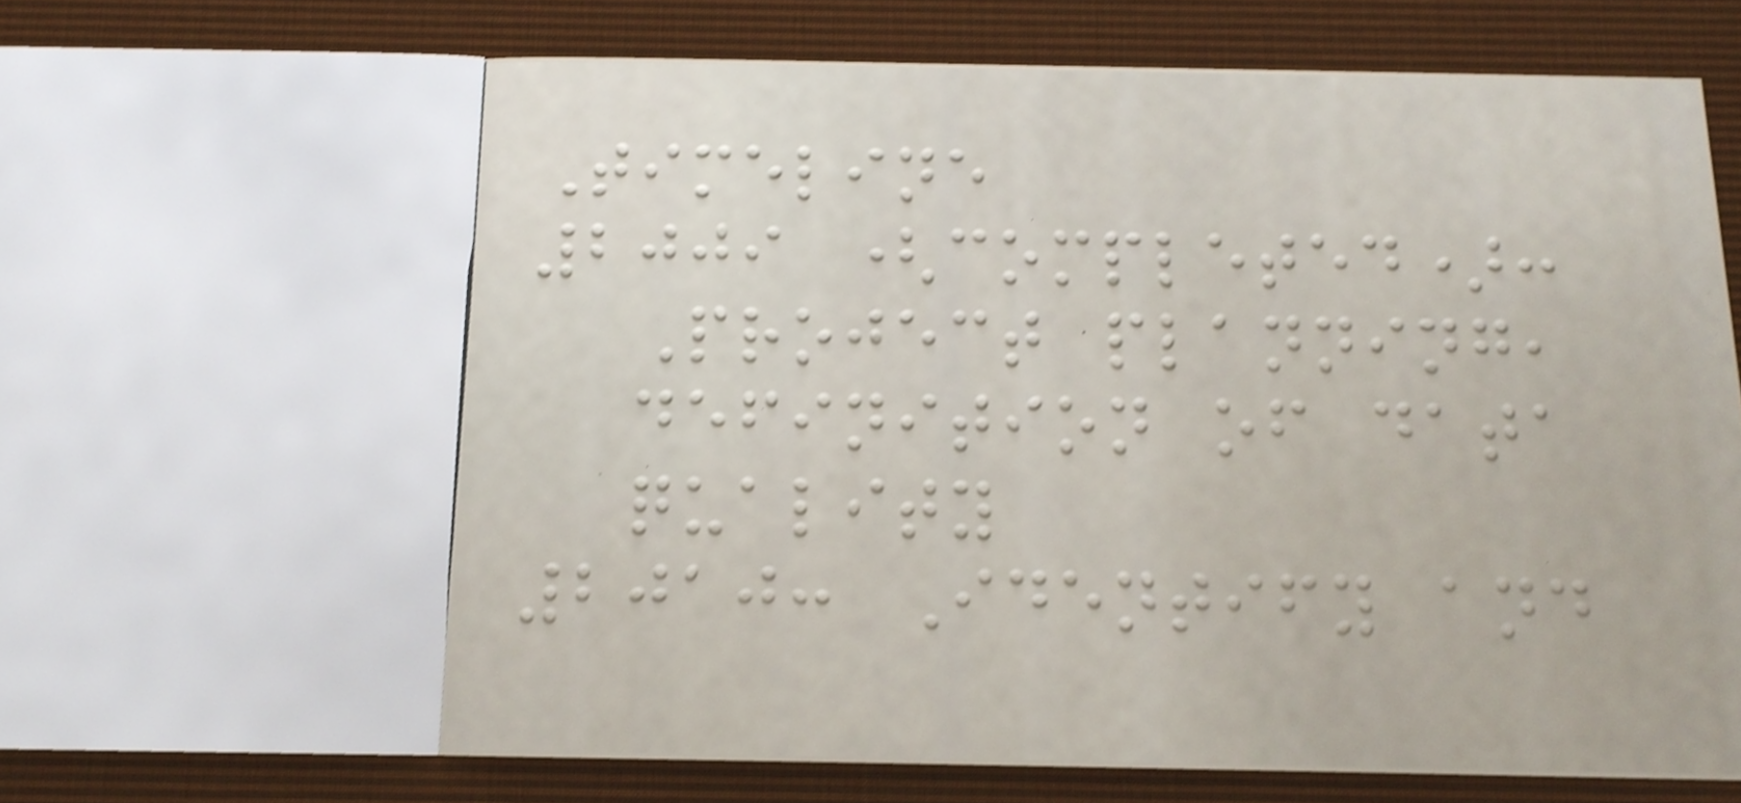Timeline
2009 (completed):
Project planning,
definition of data
quality
2010: Identify and
